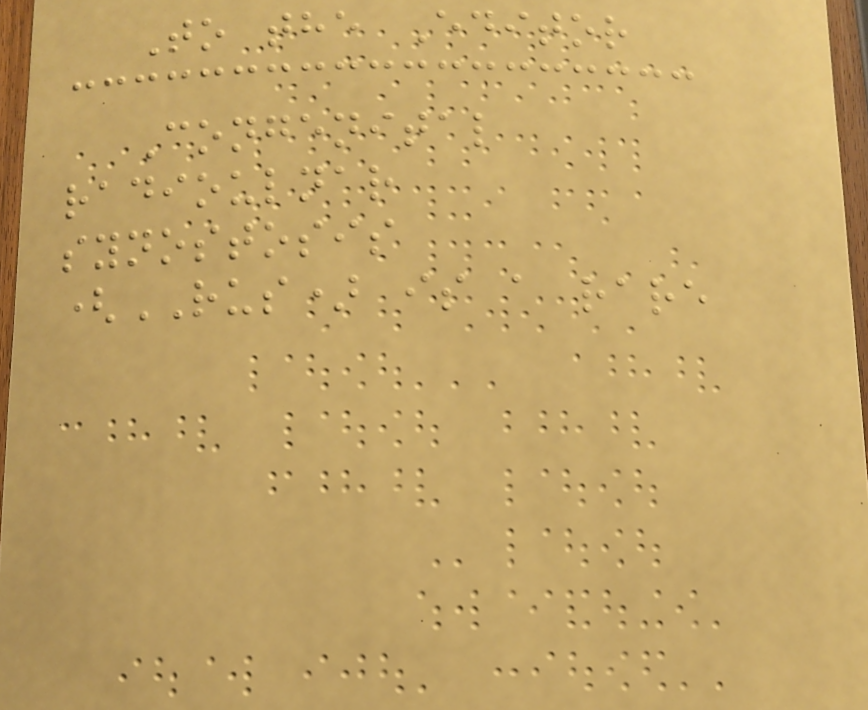To the Editor
Congenital
radioulnar
synostosis
(RUS) is a rare
